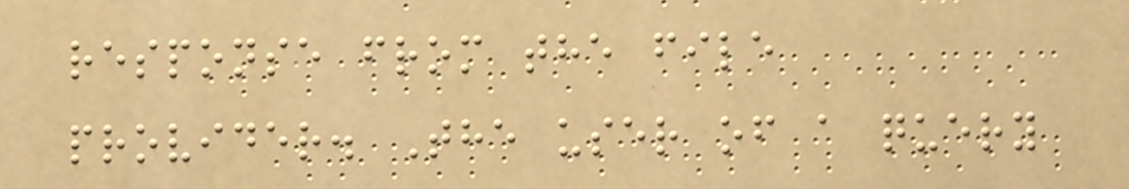response from the file
provider. The user of a query
